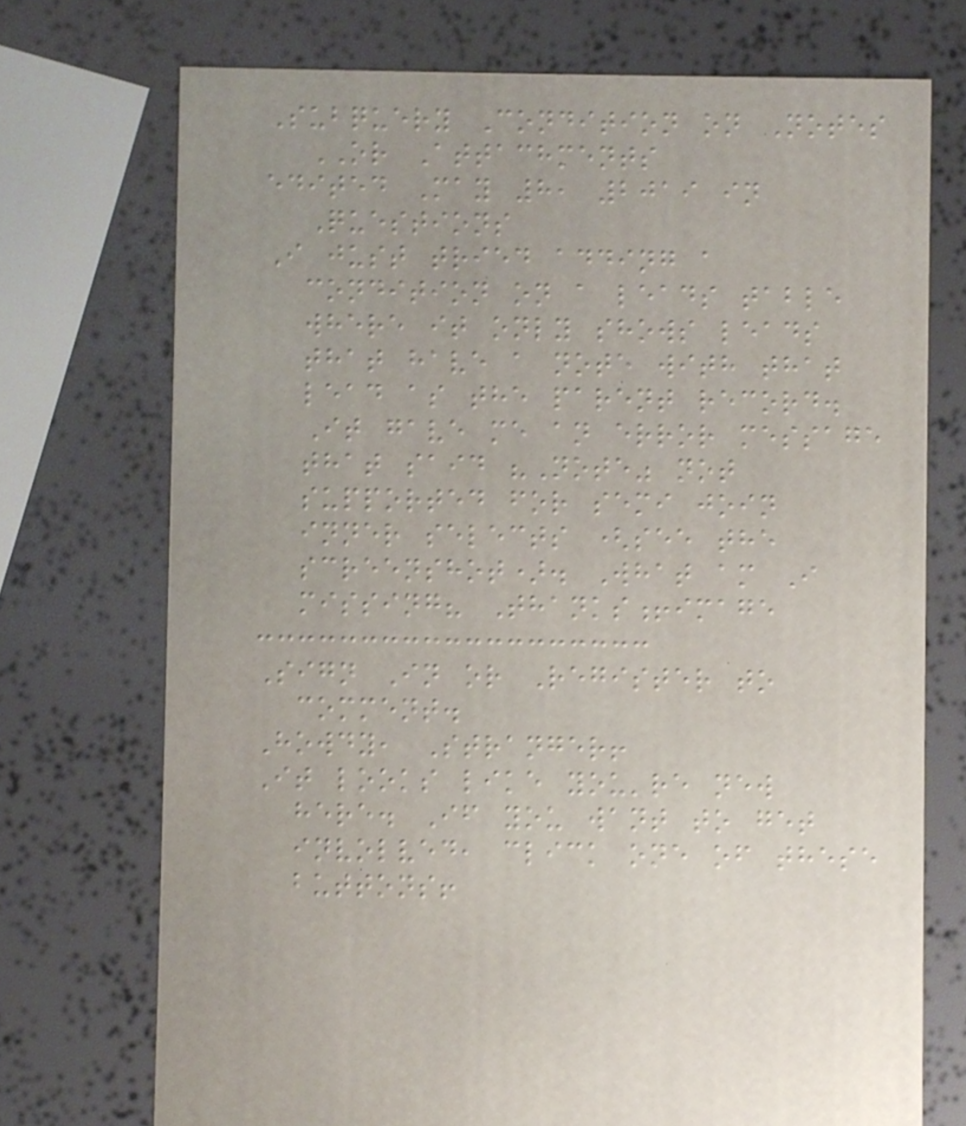Subquery Condition on Notes
OR Attachments
edited May 8, 2019 in
Questions
I just tried adding a
condition on a leads table
where it only shows leads
that have a note with that
lead as the parent record.
It gave me an error message
that said "Note" not
supported for semi join
inner selects (see the
screenshot). What am I
missing? Thanks!image
Sign In or Register to
comment.
Howdy, Stranger!
It looks like you're new
here. If you want to get
involved, click one of these
buttons!
